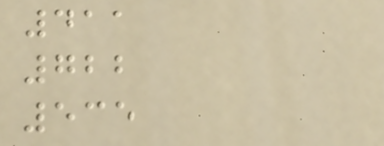411
722
535
